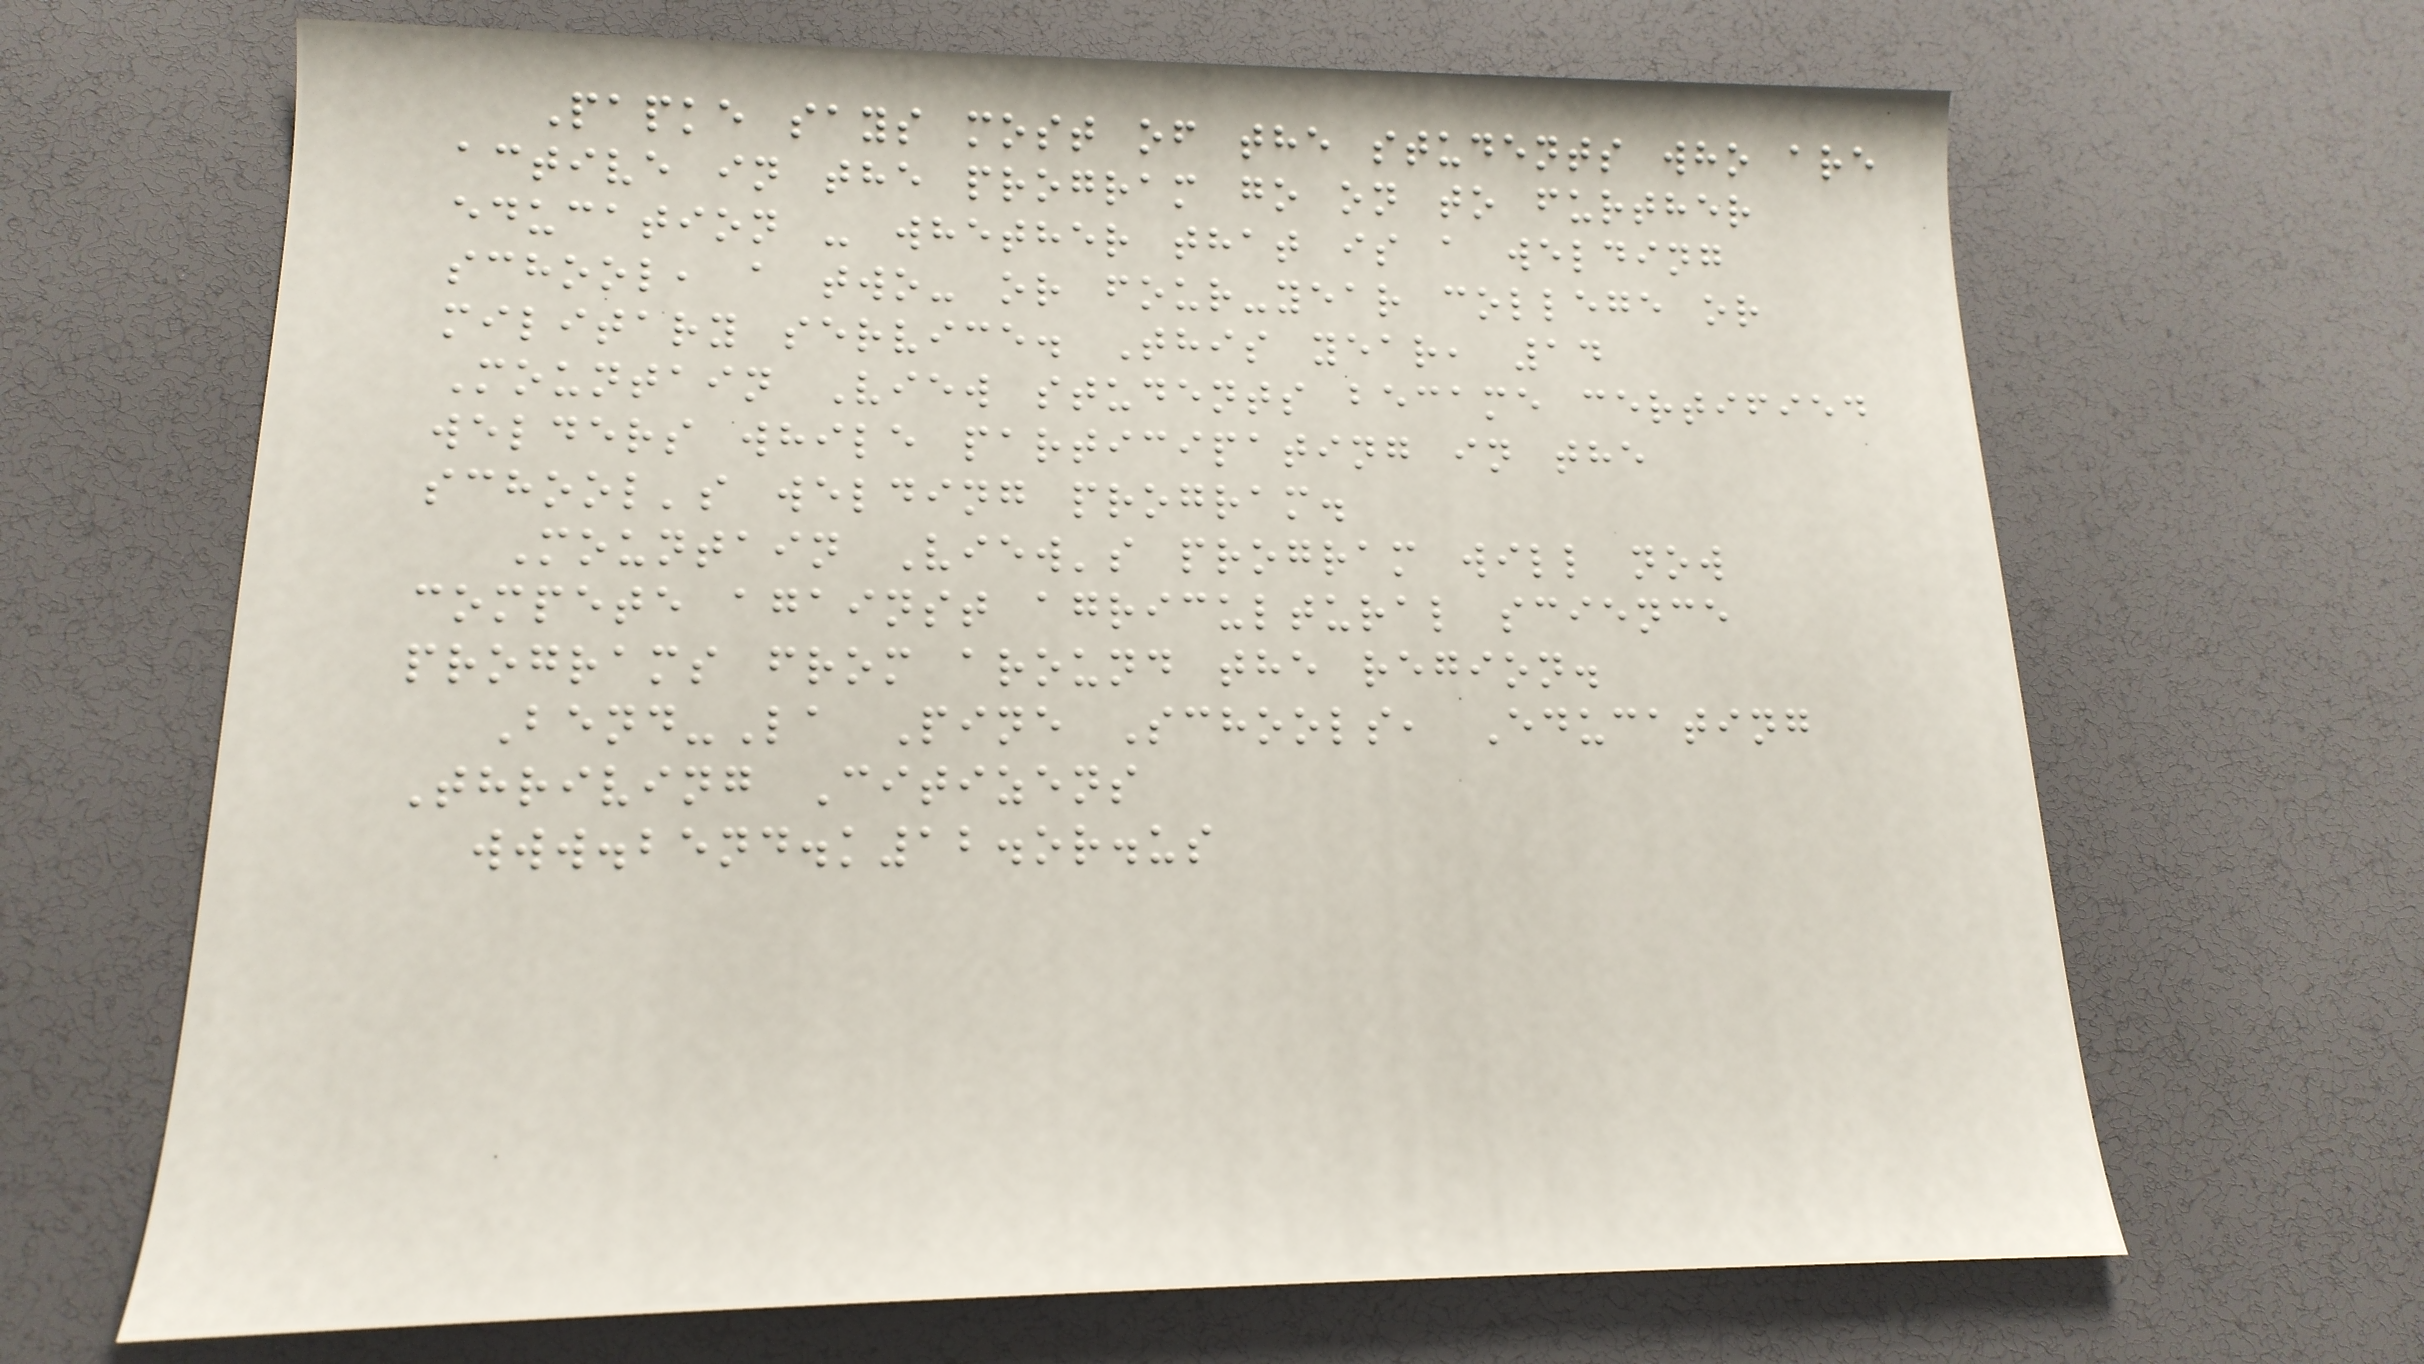Papke says most of the students who are
active in the program go on to further
education - whether that is a welding
school, a two- or four-year college or
military service. This year, 14
Mountain View students became certified
welders while participating in the
school's welding program.
Mountain View's program will now
compete against agricultural science
programs from around the region.
Bend-La Pine Schools, Educating
Thriving Citizens
www.bend.k12.or.us
